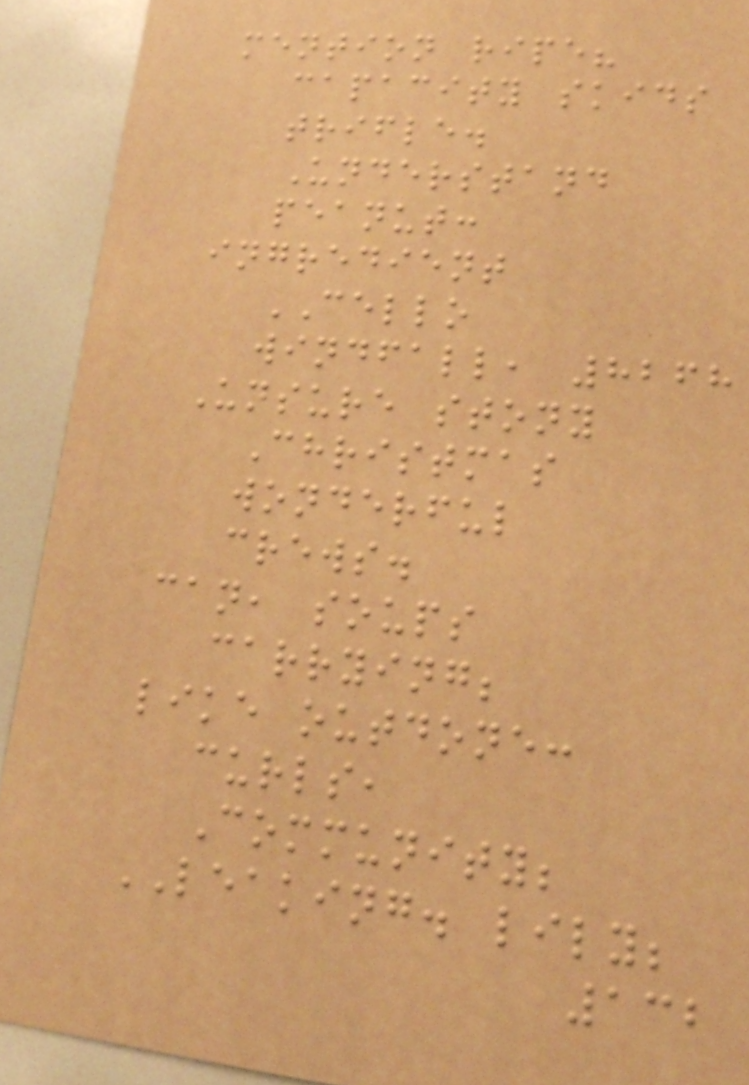mention ripe?
capacity skids
trifle.
Understand
peanut:
ingredient
CELLO
windfall, 8268
Unsure stony
Christmas
wonderful
crews.
can, soups
carrying;
like outdone:
curls,
Community;
LEAKING. lily;
132
